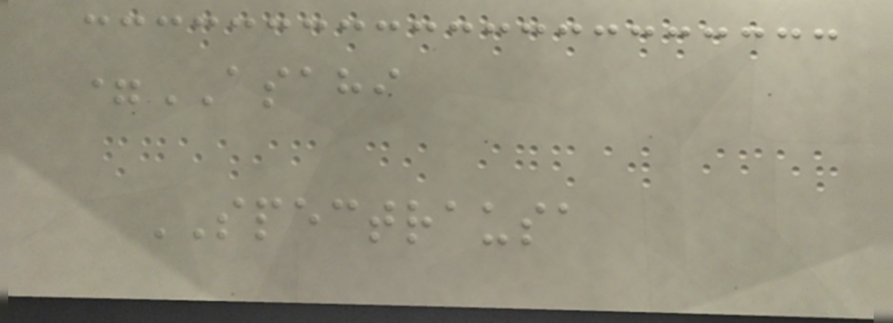=ASAHI
SPECTRAUSA
